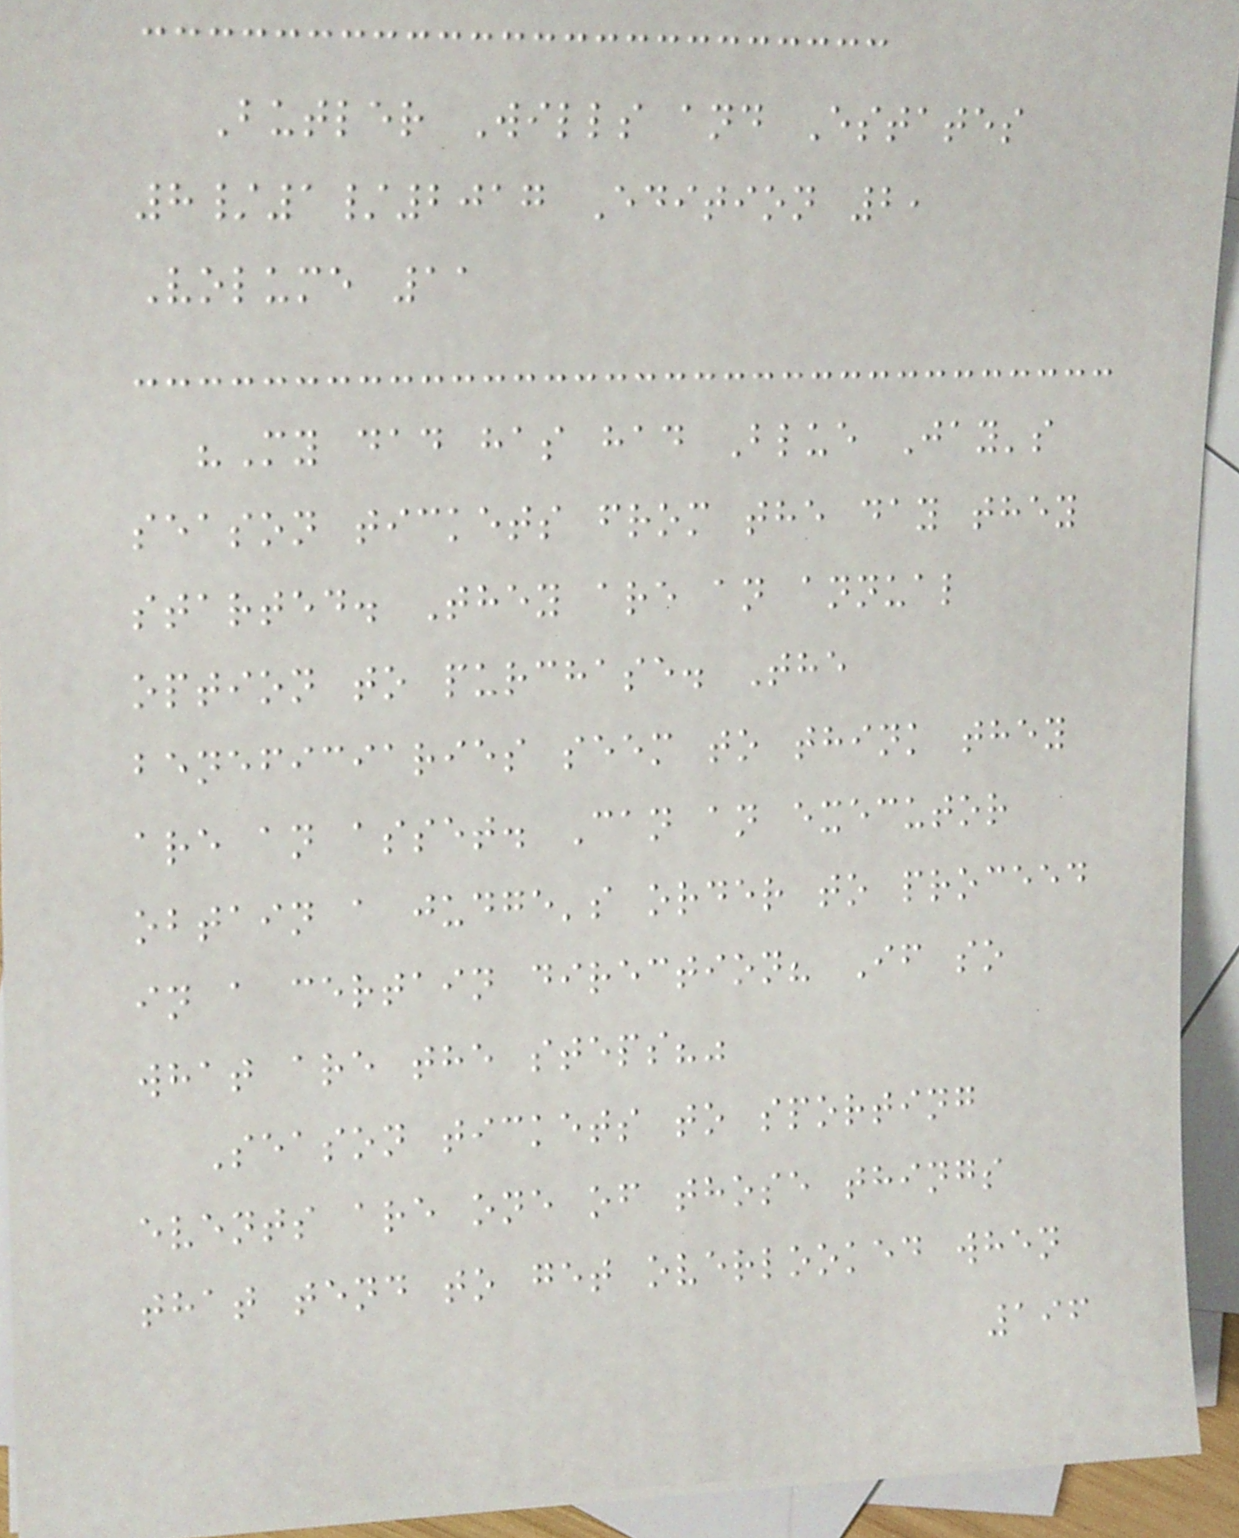Butler Wills and Estates
8/1/2017 Edition 2,
Volume 11
"My dad has had Blue Jay's
season tickets from the day they
started. They are an annual
option to purchase. The
beneficiaries seem to think they
are an asset. Can an executor
obtain a judge's order to proceed
in a certain direction? If so
what are the steps?"
Season tickets to sporting
events are one of those things
that tend to get overlooked when
196
